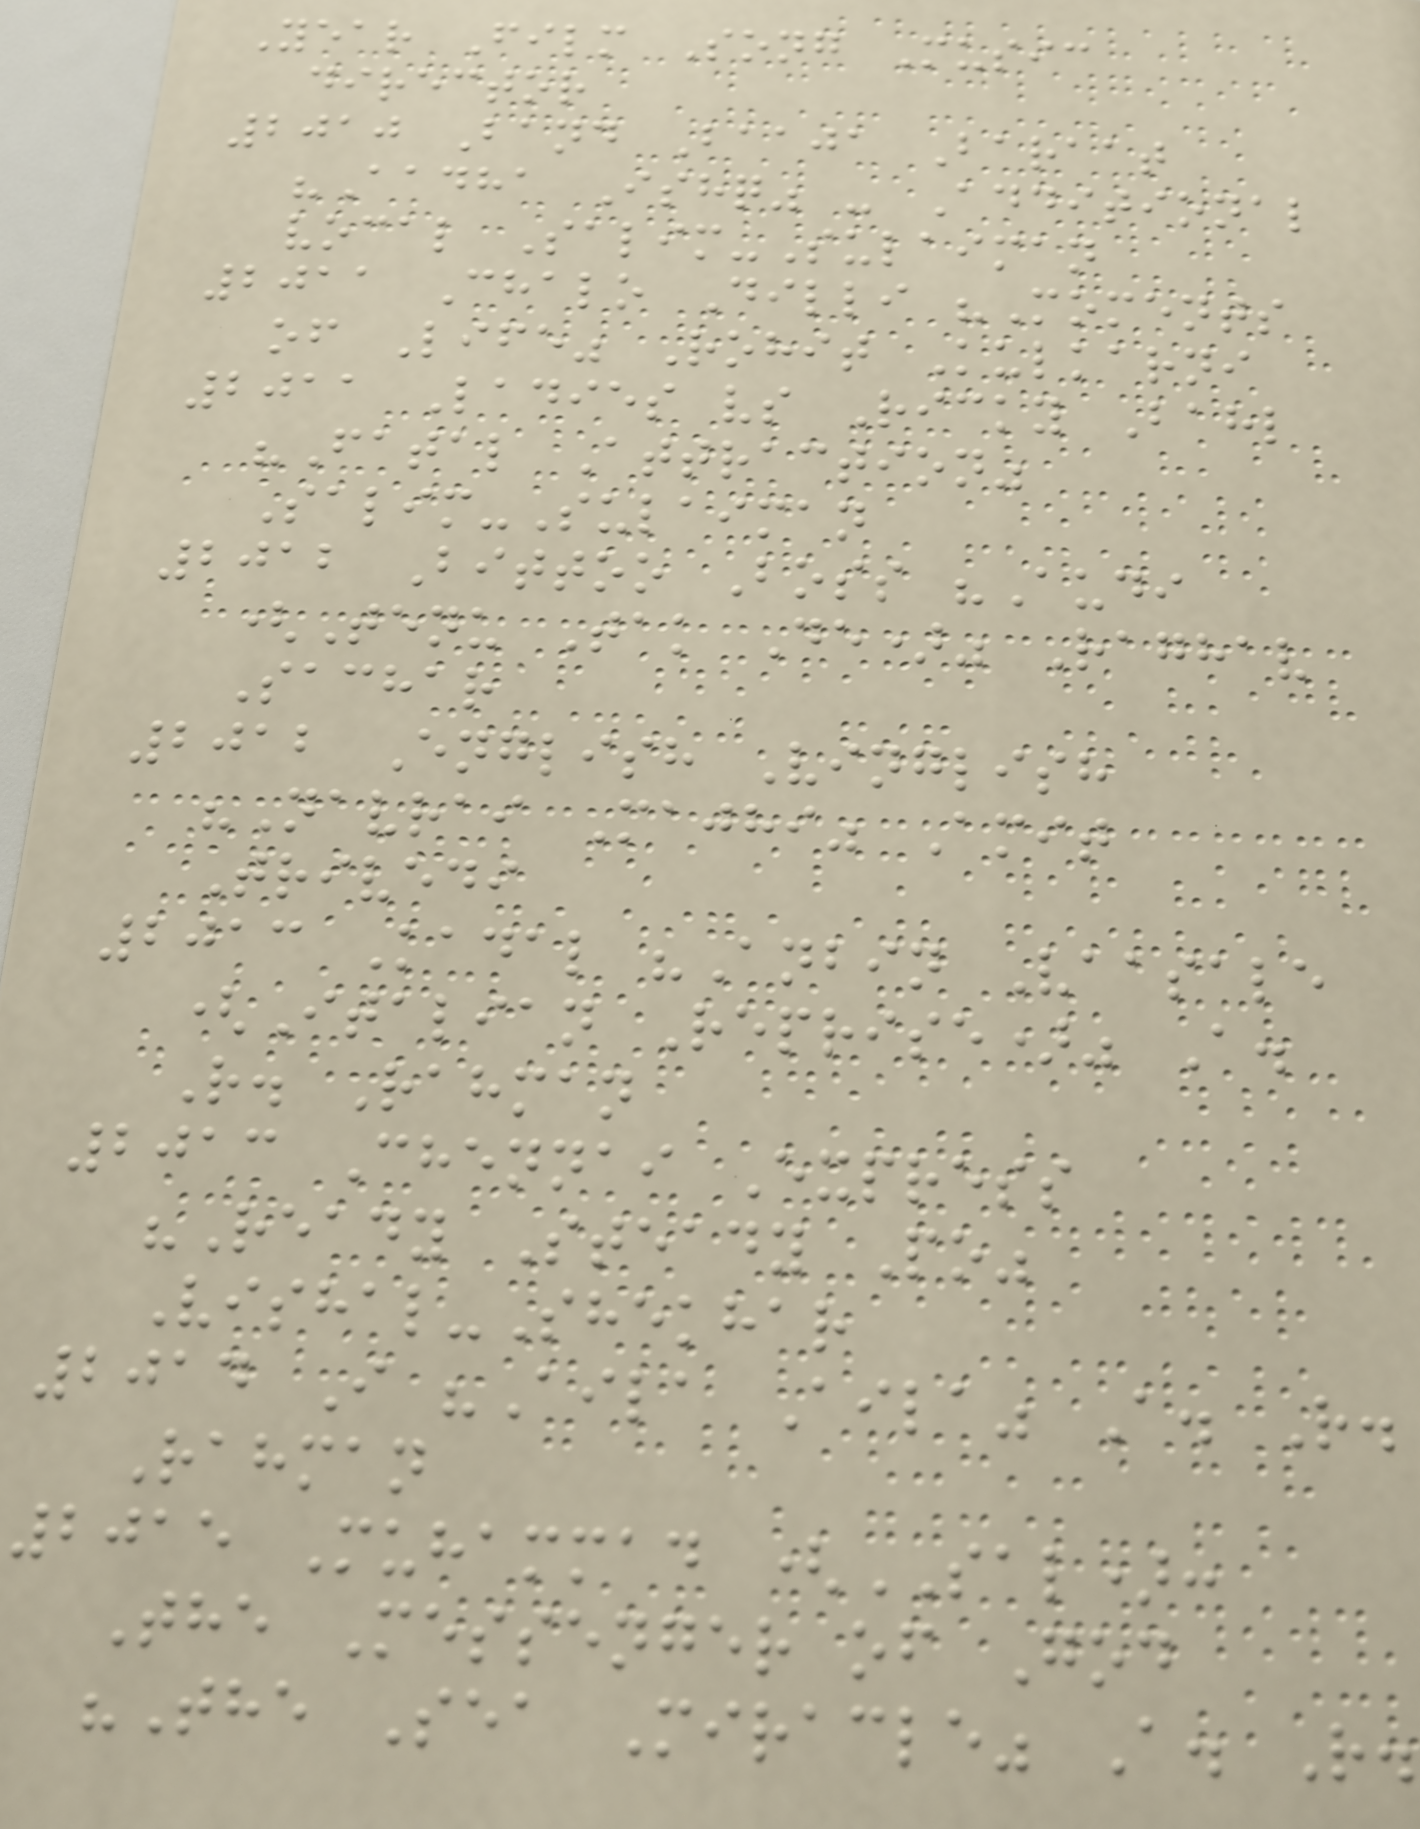Year Film Song Music
director
2010 Band Baaja Baraat
"Aadha Ishq" - Additional
vocal Salim-Sulaiman
2011 Chalo Dilli "Moments
of Life" Rohit Kulkarni
2011 Ladies vs Ricky Bahl
"Fatal Attraction"
Salim-Sulaiman
2012 Bittoo Boss "Audi
(Tenu Tak De)" Raghav
Sachar
2012 English Vinglish
"Navrai Majhi" Amit
Trivedi
2013 Kadal "Anbin Vaasale
(Italian Reprise)" A.
R. Rahman
2013 Chennai Express
"Ready Steady Po"
Vishal-Shekhar
2014 I "Aila Aila" A. R.
Rahman
2015 Muhammad (SAL):
The Messenger of God
"The Sea Miracle" A. R.
